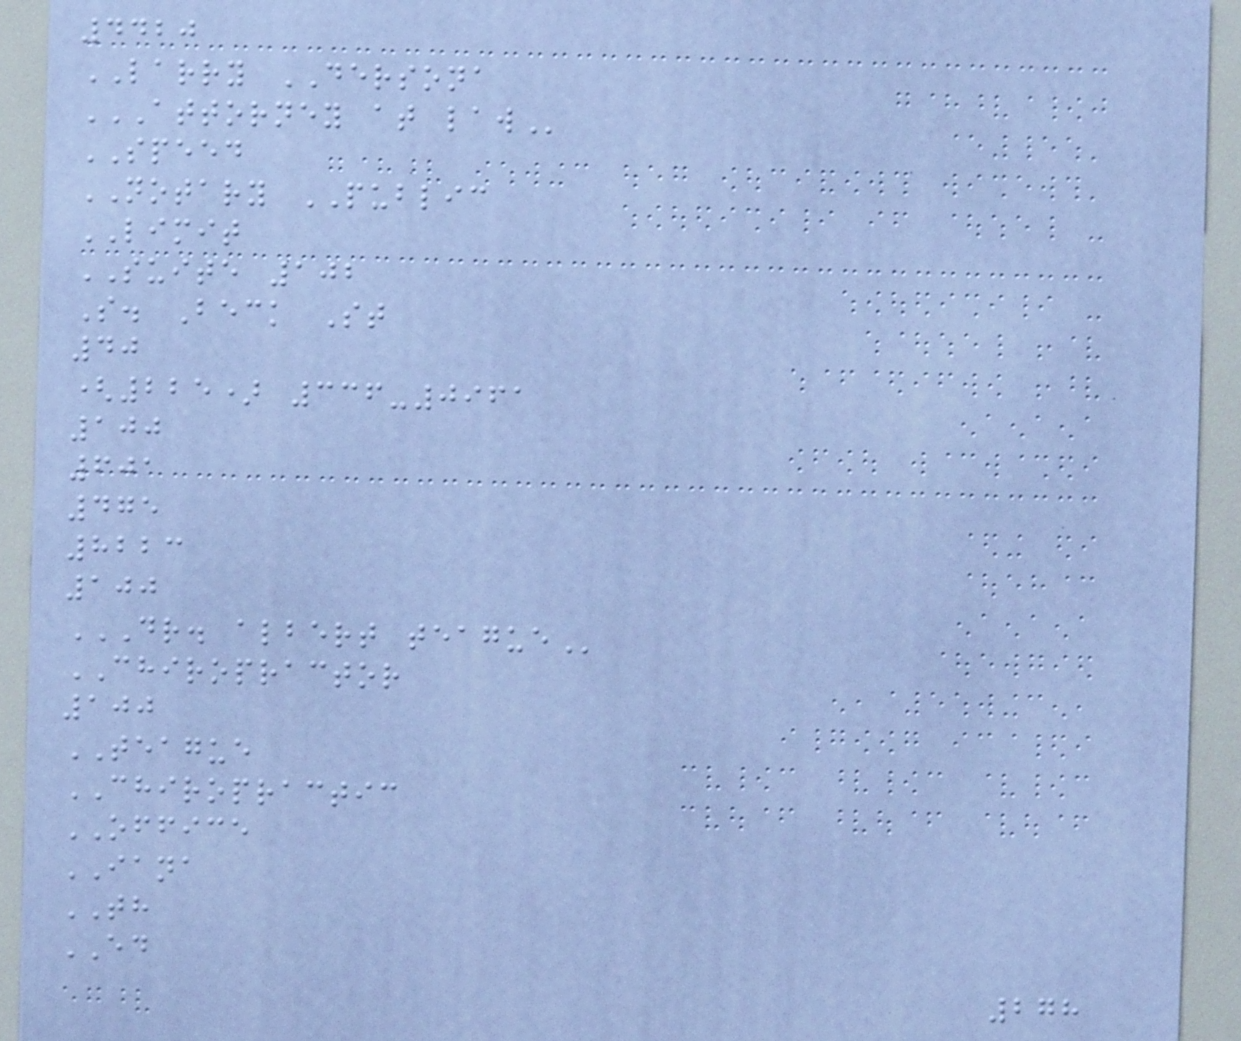4420
LARRY DERSONA
ATTORNEY AT LAW
SPEED
NOTARY PUBLIC
LIMIT
SUITE 102
S. Beck St
40
(225) 336-0961
100
601
475
8223
100
DR. ALBERT TEAGUE
CHIROPRACTOR
100
TEAGUE
CHIROPRACTIC
OFFICE
IANA
TH
ED
278
